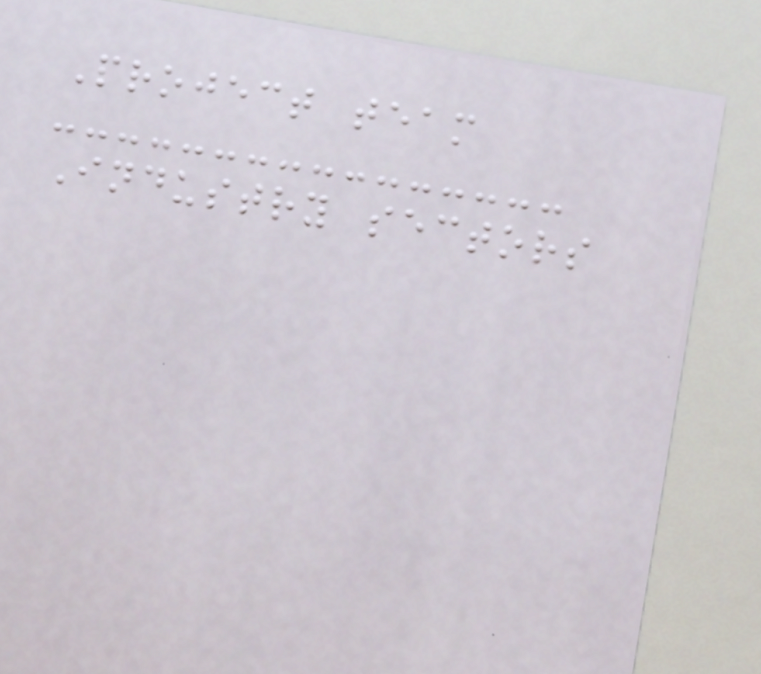Project team
Industry sectors
